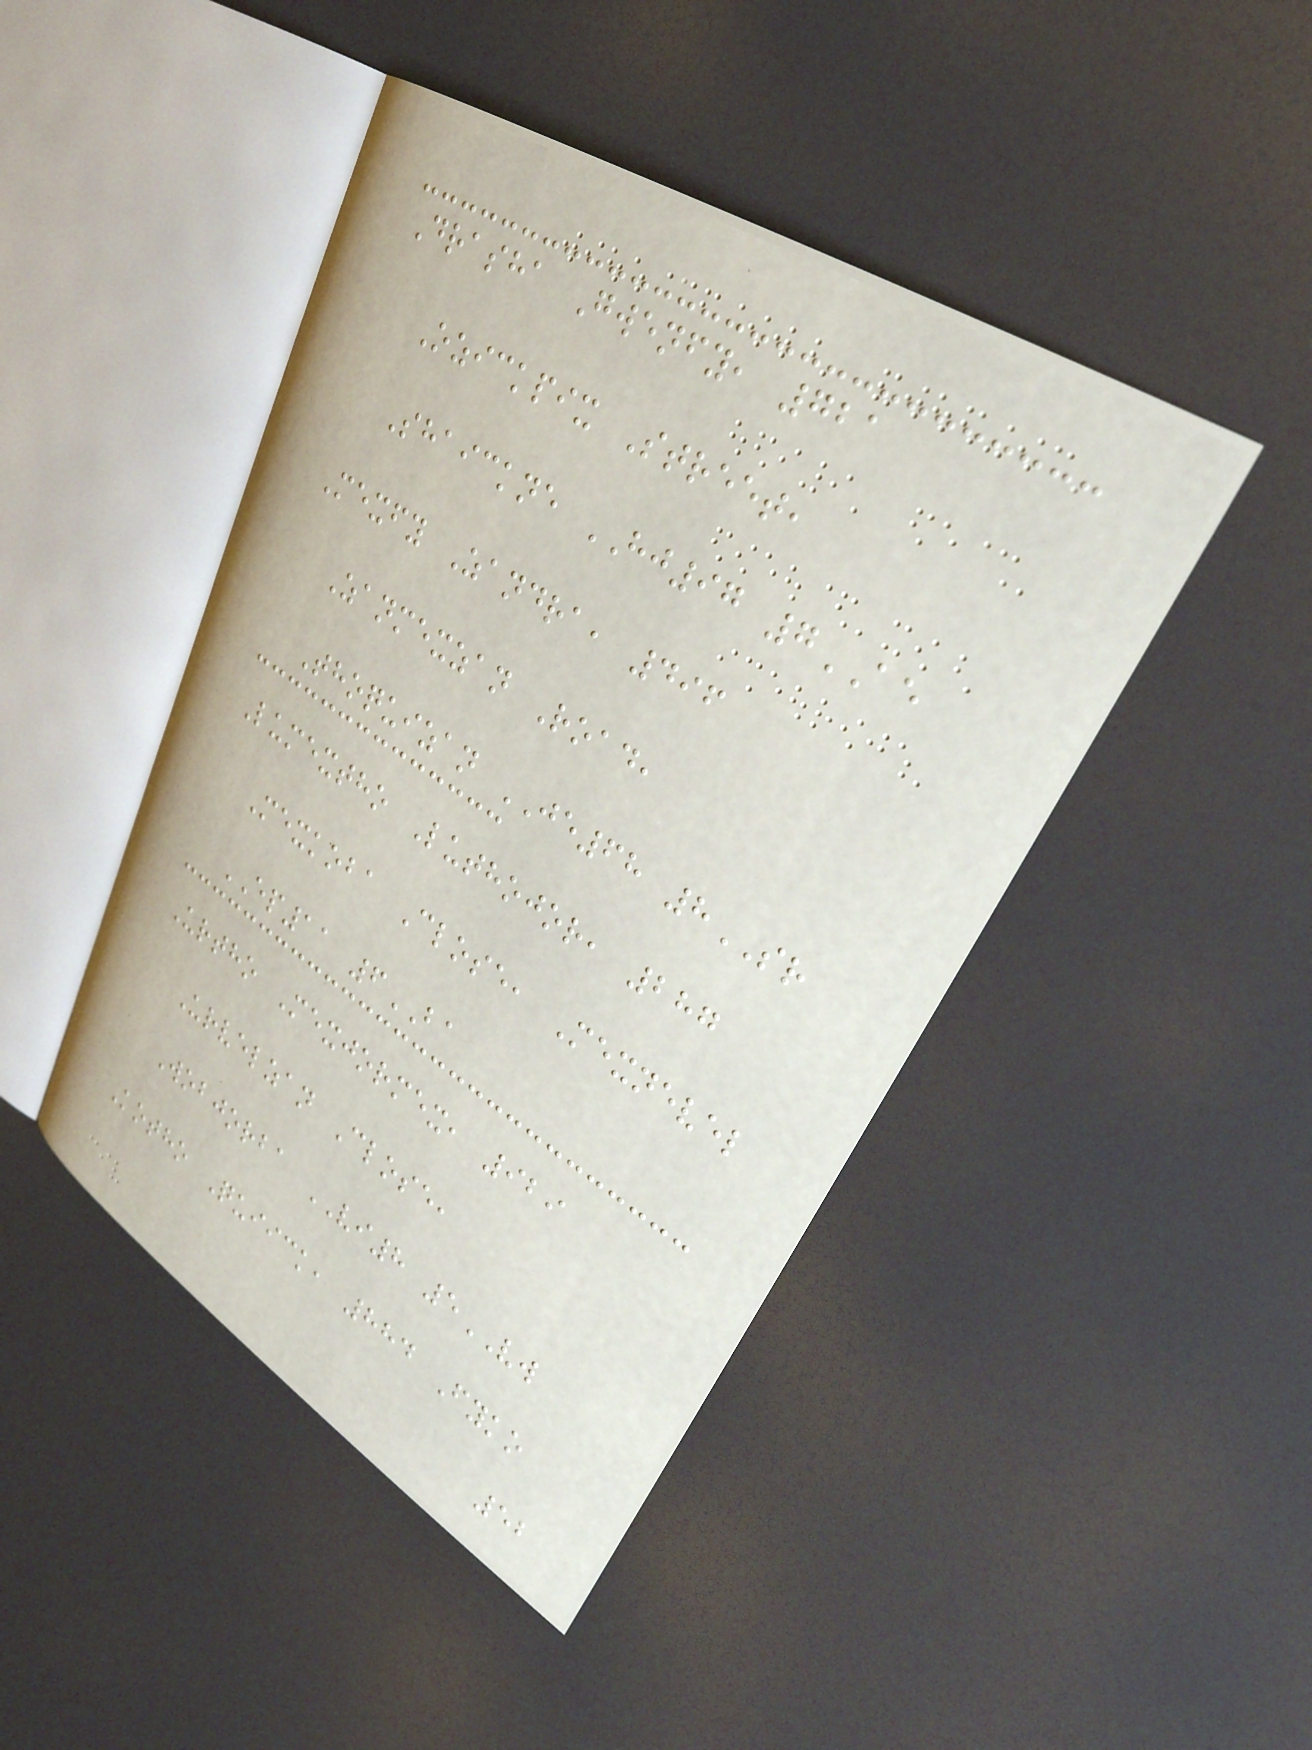Drasha Gwenfy, 721
Ozickpix Street,
Shaickne HJ97 7AE
Mexfy Zandra, 496
Zanmexzan Road,
Thoquizan JE68 8SR
Lumextho Luthojor, 287
Mexkoba Close, Mexnevel
EP11 6BA
Urtho Mexjormex, 929
Urvelzan Close,
Wobjorba VI8 5VW
Kotho Quiick, 884 Fyko
52
